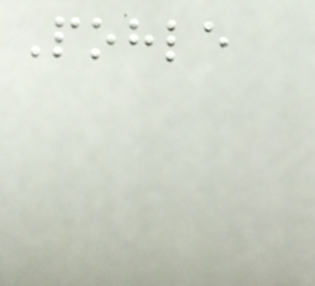Pohle
